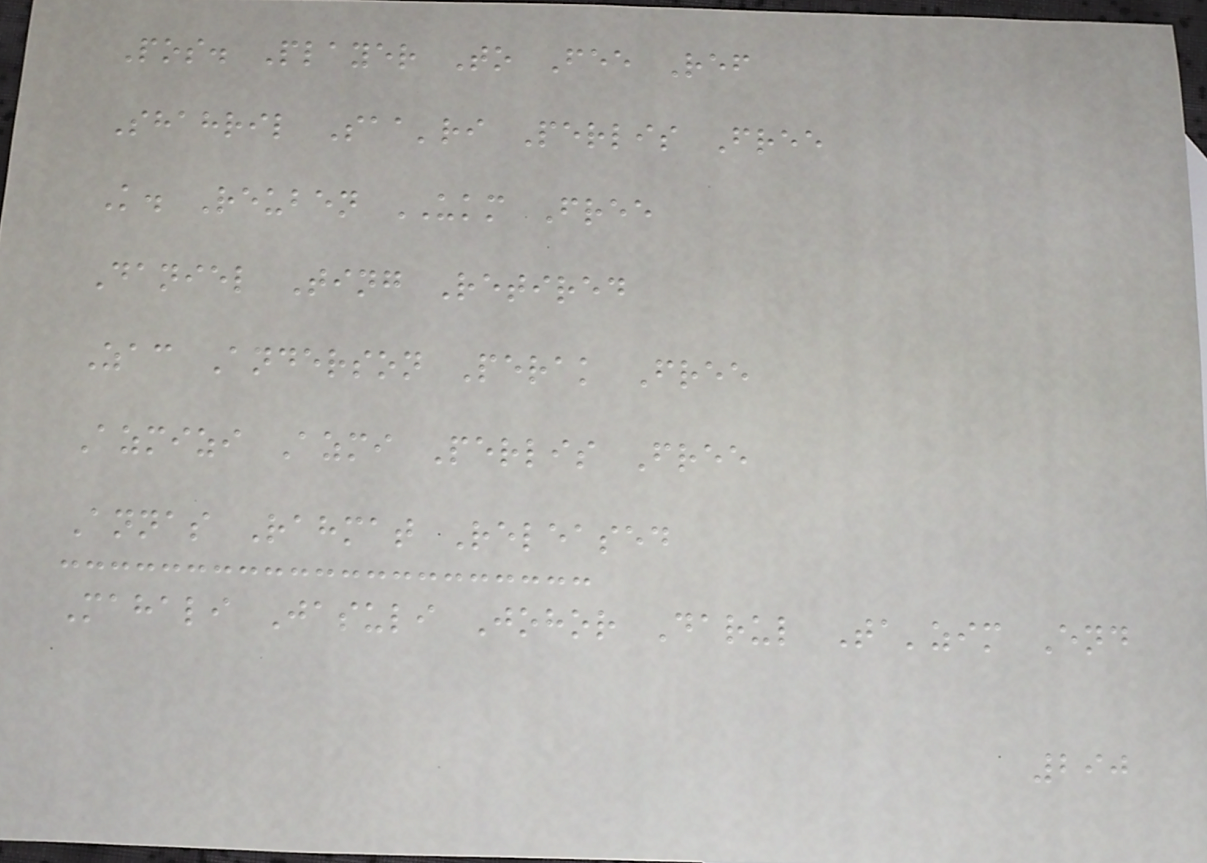Pos. Player To Fee Ref
Shahril Saa'ri Perlis Free
K. Reuben UKM Free
Daniel Ting Retired
Zac Anderson Perak Free
Azmizi Azmi Perlis Free
Annas Rahmat Released
Mahali Jasuli Johor Darul Ta'zim End
290
